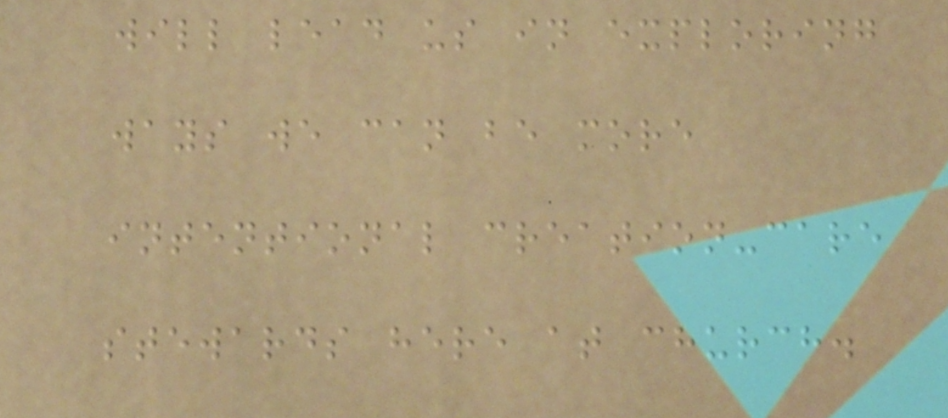will lead us in exploring
ways we can be more
intentional creation-care
stewards here at church.
